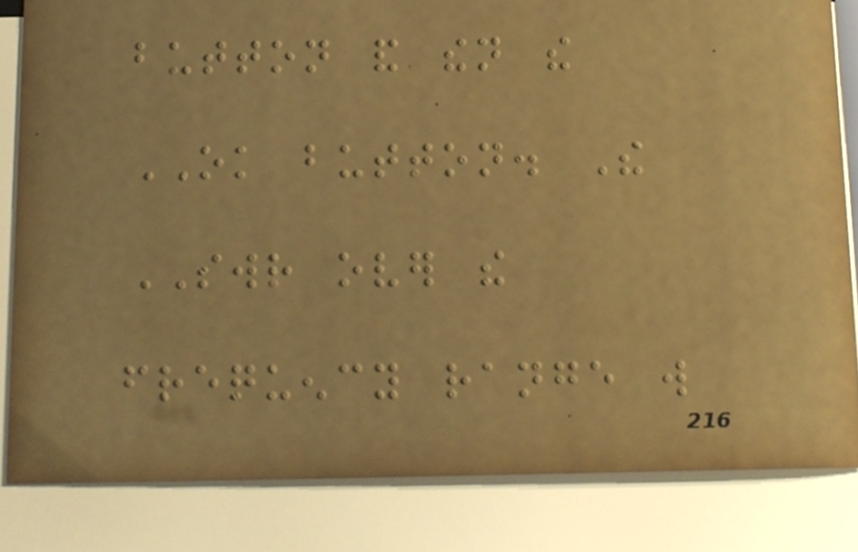button and then the
OK button. The
SWR over the
frequency range will
